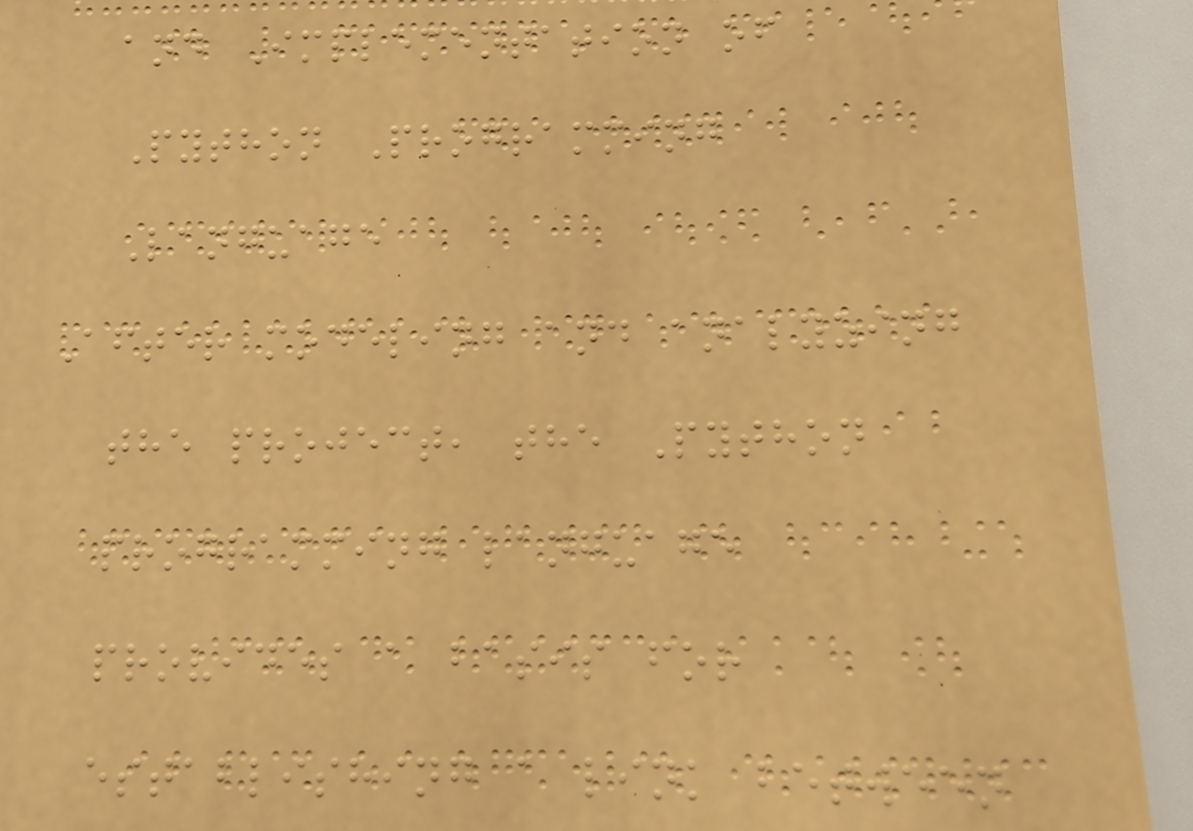and Implementation of
Python Programming
Language
After modeling and analyzing
the project, the Python
programming language
provides a basis for
establishing a link between
